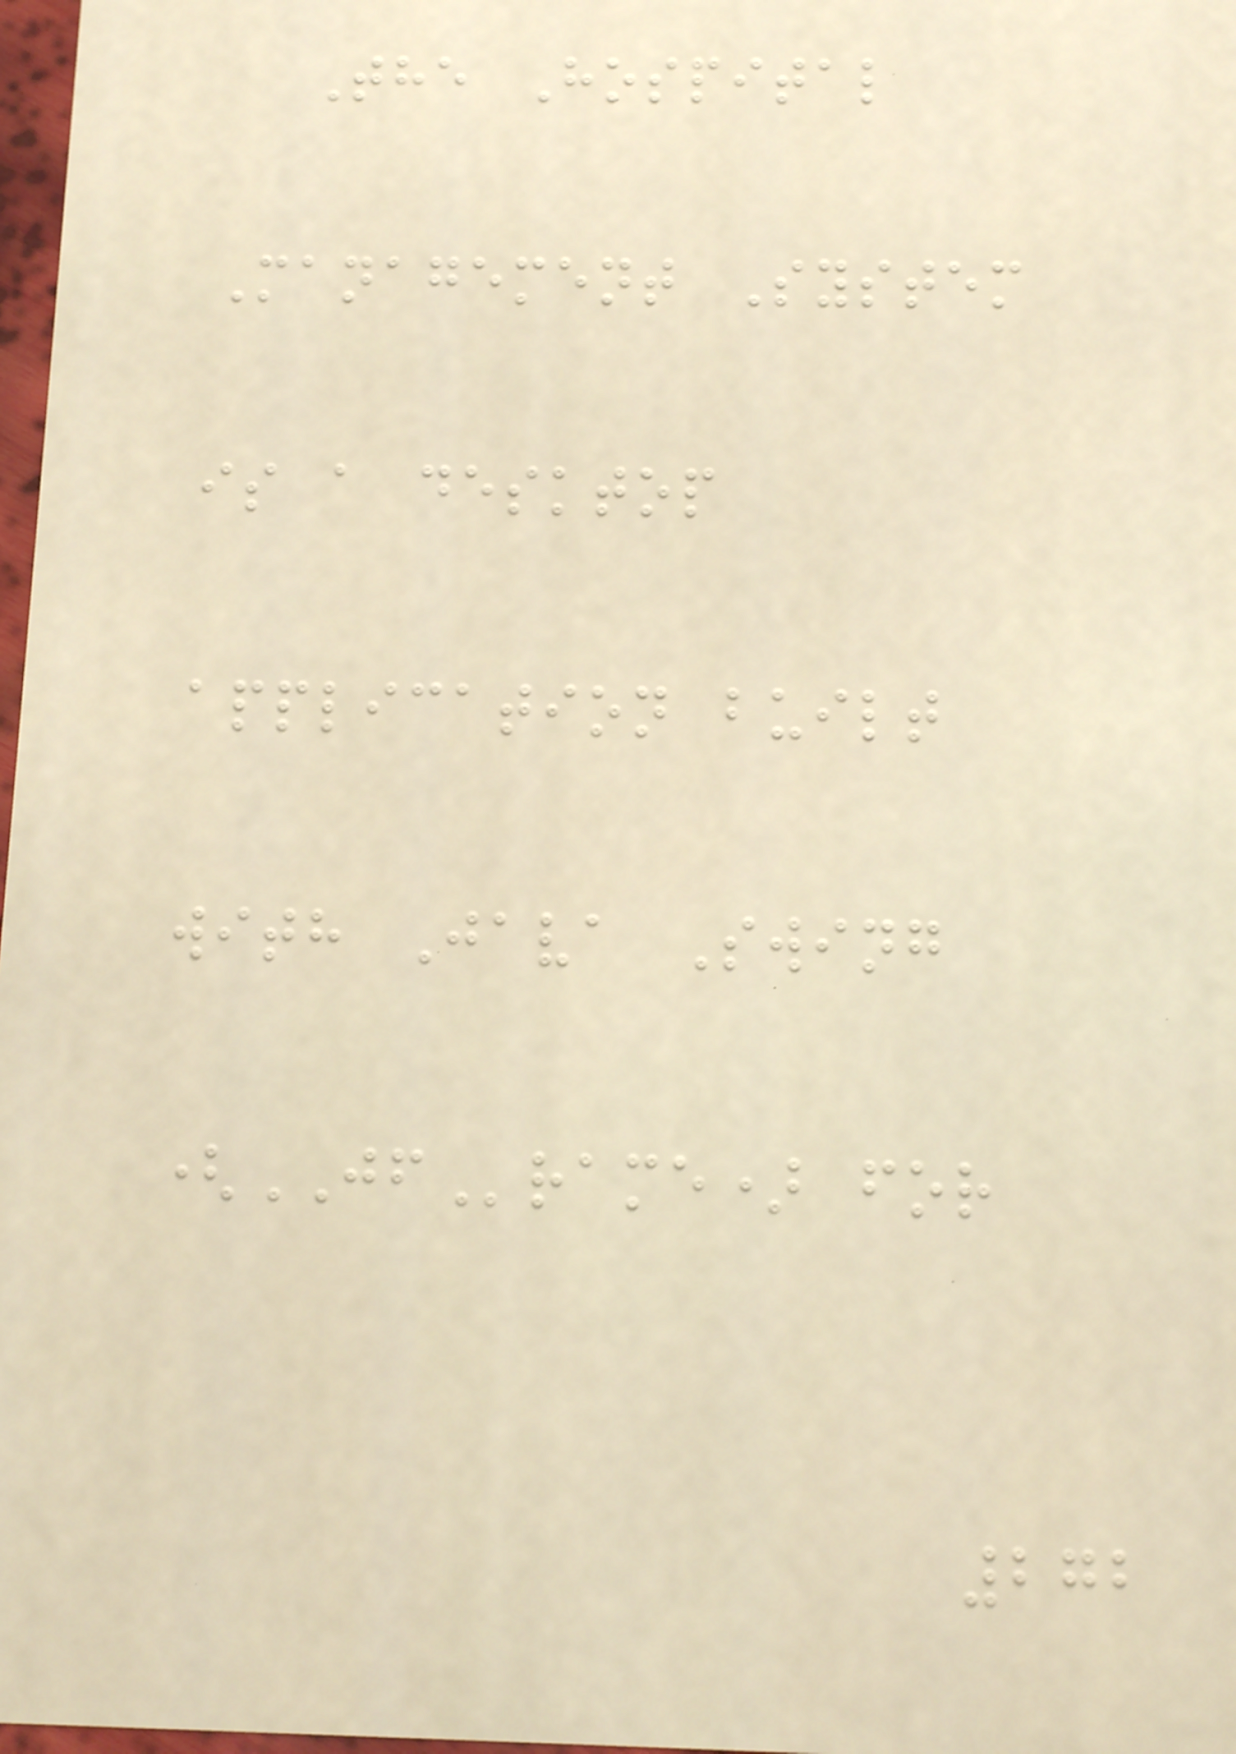The Hospital
Management System
is a desktop
application built
with Java Swing
(JFrame) for
272
